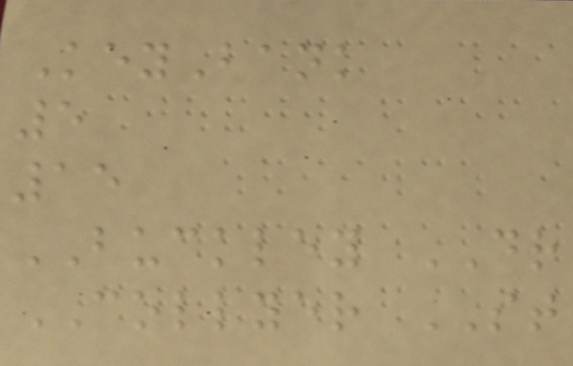KeyBank
5
15
BUCKLEY DR
COLLYER ST
